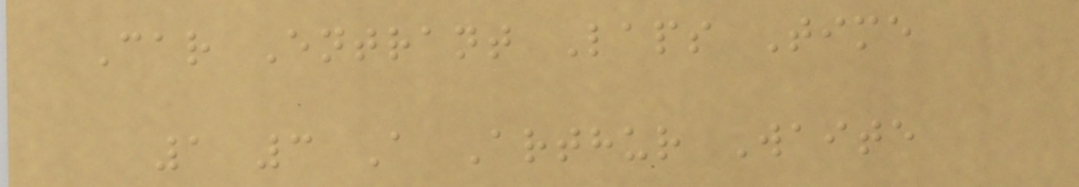Car Entrant Laps Time
1 3 A Arthur Waite
